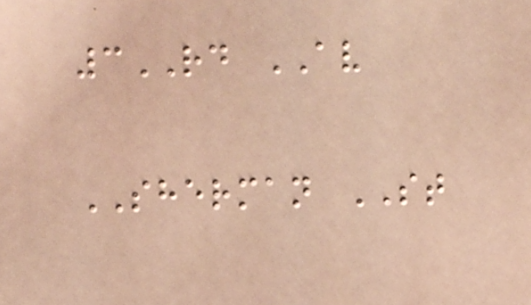3RD AV
SHERMAN ST
